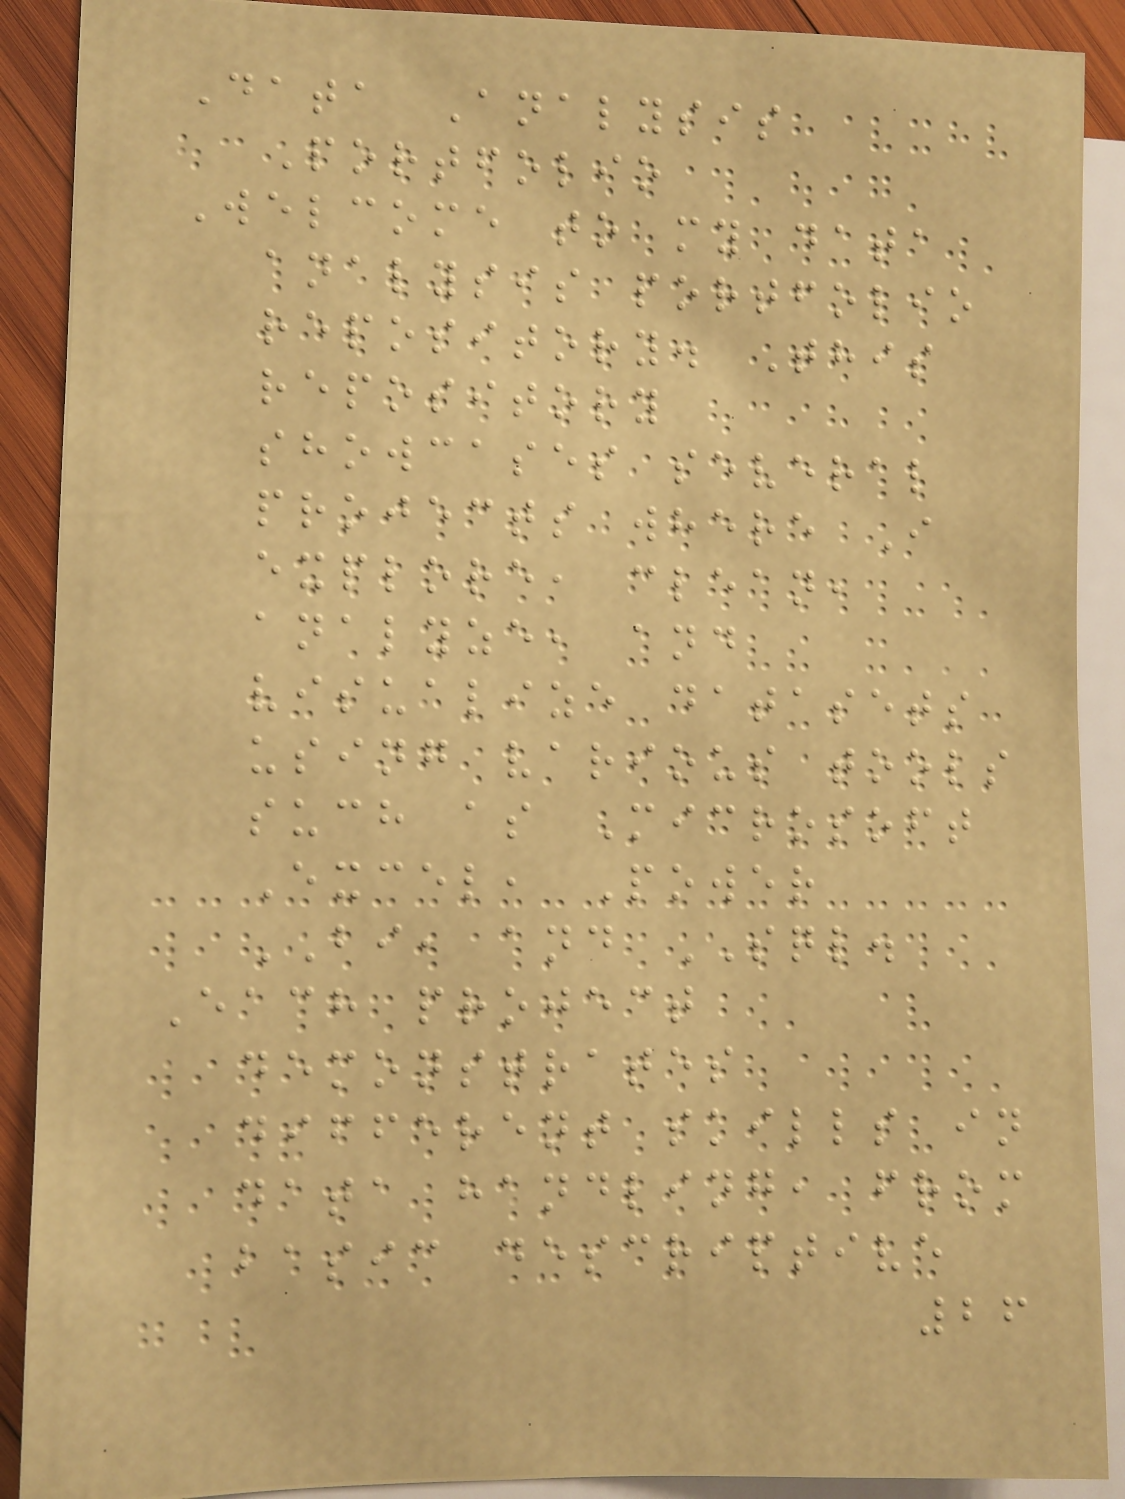Data Analysis
Portfolio
Welcome to my data
analysis portfolio
repository. This
repository
showcases several
projects where I
explore, clean,
analyze, and
visualize datasets
using various tools
such as Microsoft
Excel, Power
BI, and SQL.
Each project
demonstrates
different skills in
data handling, from
basic descriptive
26
